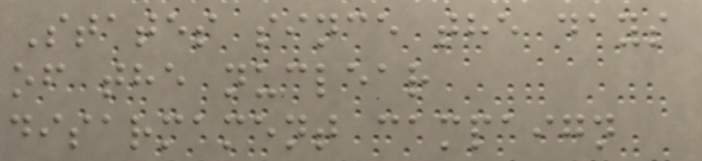States since the days
of the nuclear
disarmament campaign
